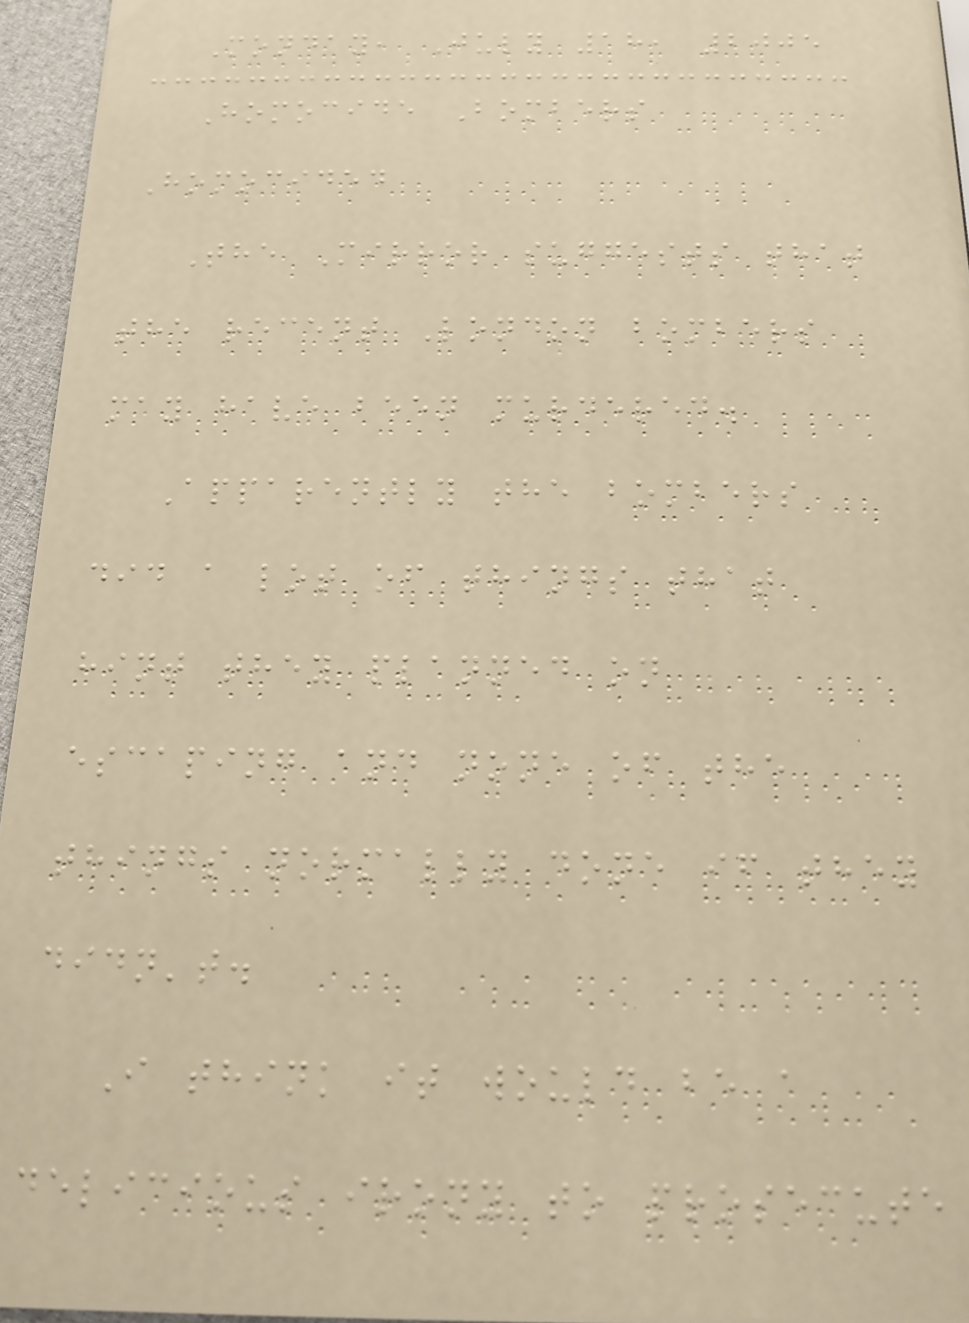Monday, July 18, 2005
Homocide Bombers
Homocided
The Mirror suggests that
the recent London bombers
may have been murdered.
Apparently the bombers
did a lot of things that
hint they planned on
escaping and none of the
things normally done if they
didn't.
I think it would be a
delicious irony to prosecute
